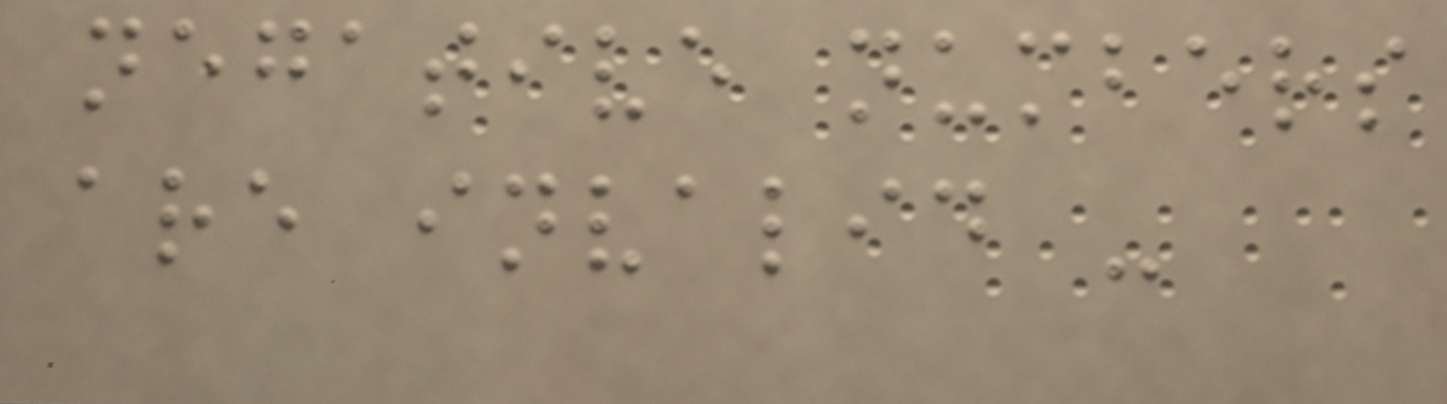negative numbers
are invalid -
